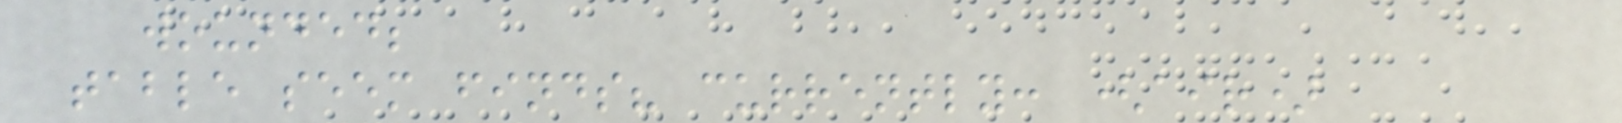wounded;
table seem finds? currently: (air)
